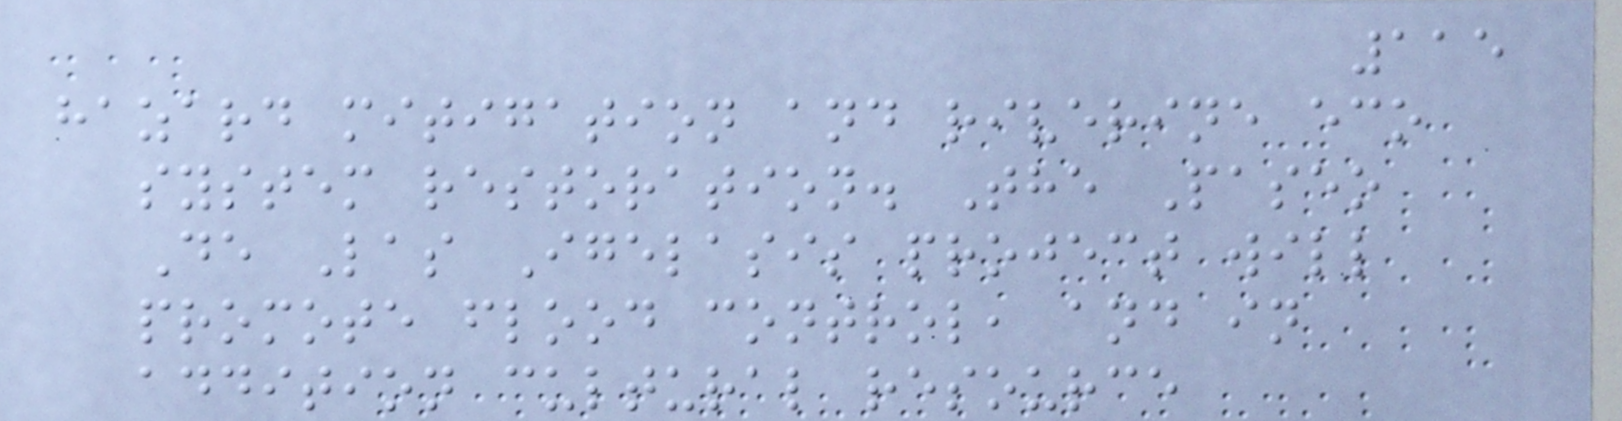115
hazard mitigation and riverine eco
system restoration. The Paseo
De Las Igelasis project will
promote flood control, and in
addition cultural resource
